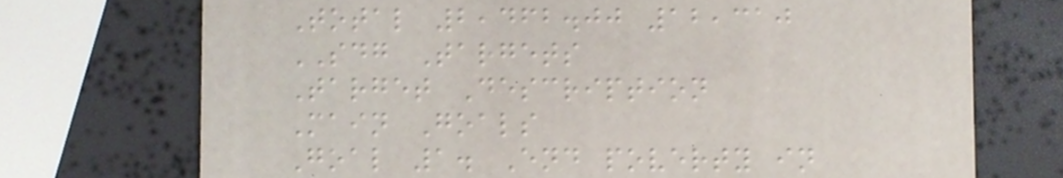Total 2,462.00 12,310
SDG Targets
Target Description
Main Goals
Goal 1. End poverty in
